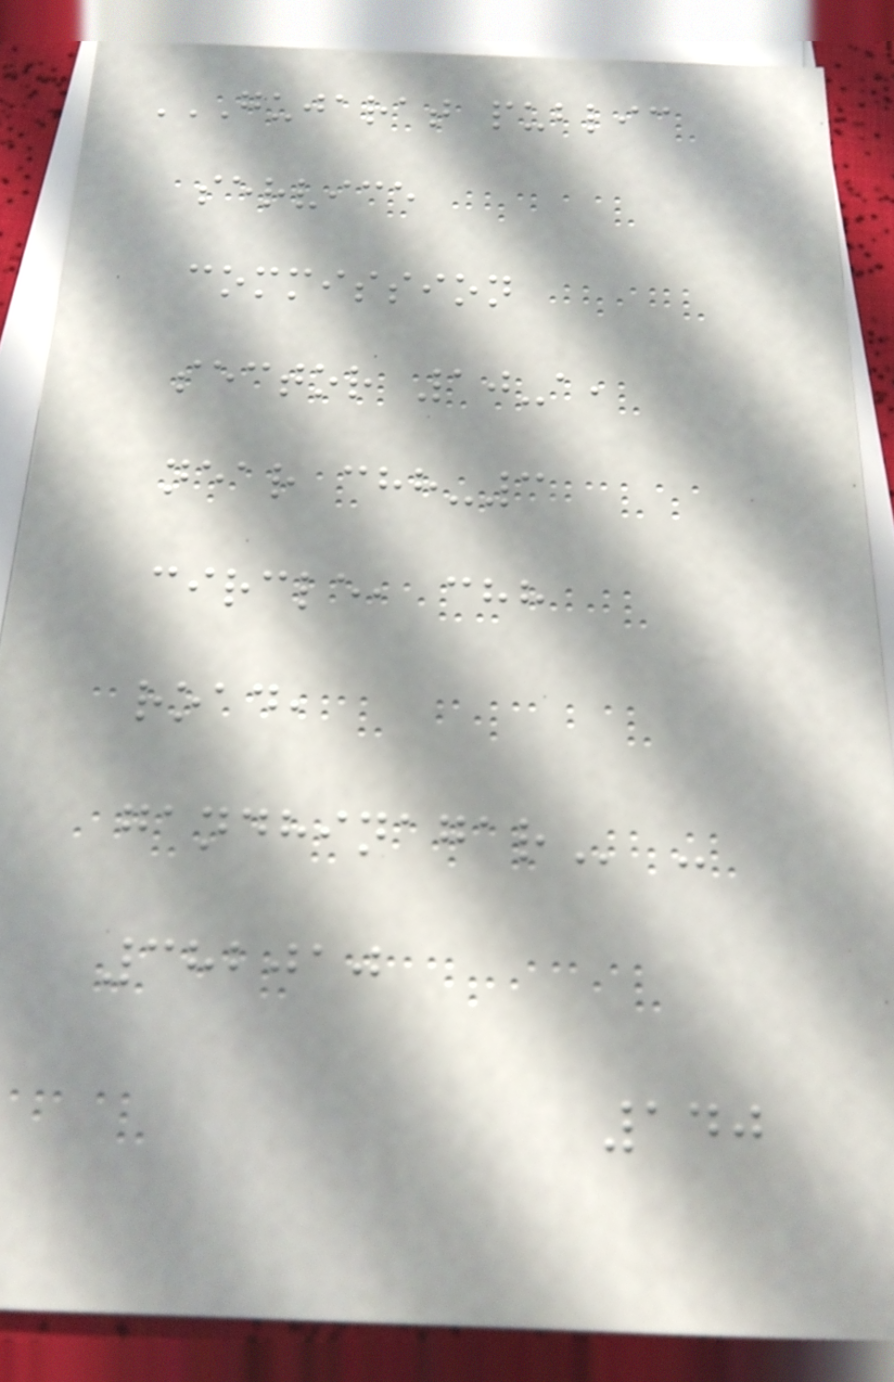GUJARAT PUBLIC
SERVICE
COMMISSION
SECTOR 10-A,
NEAR CHH-3
CIRCLE, CHH
ROAD,
GANDHINAGAR -
382010
140
